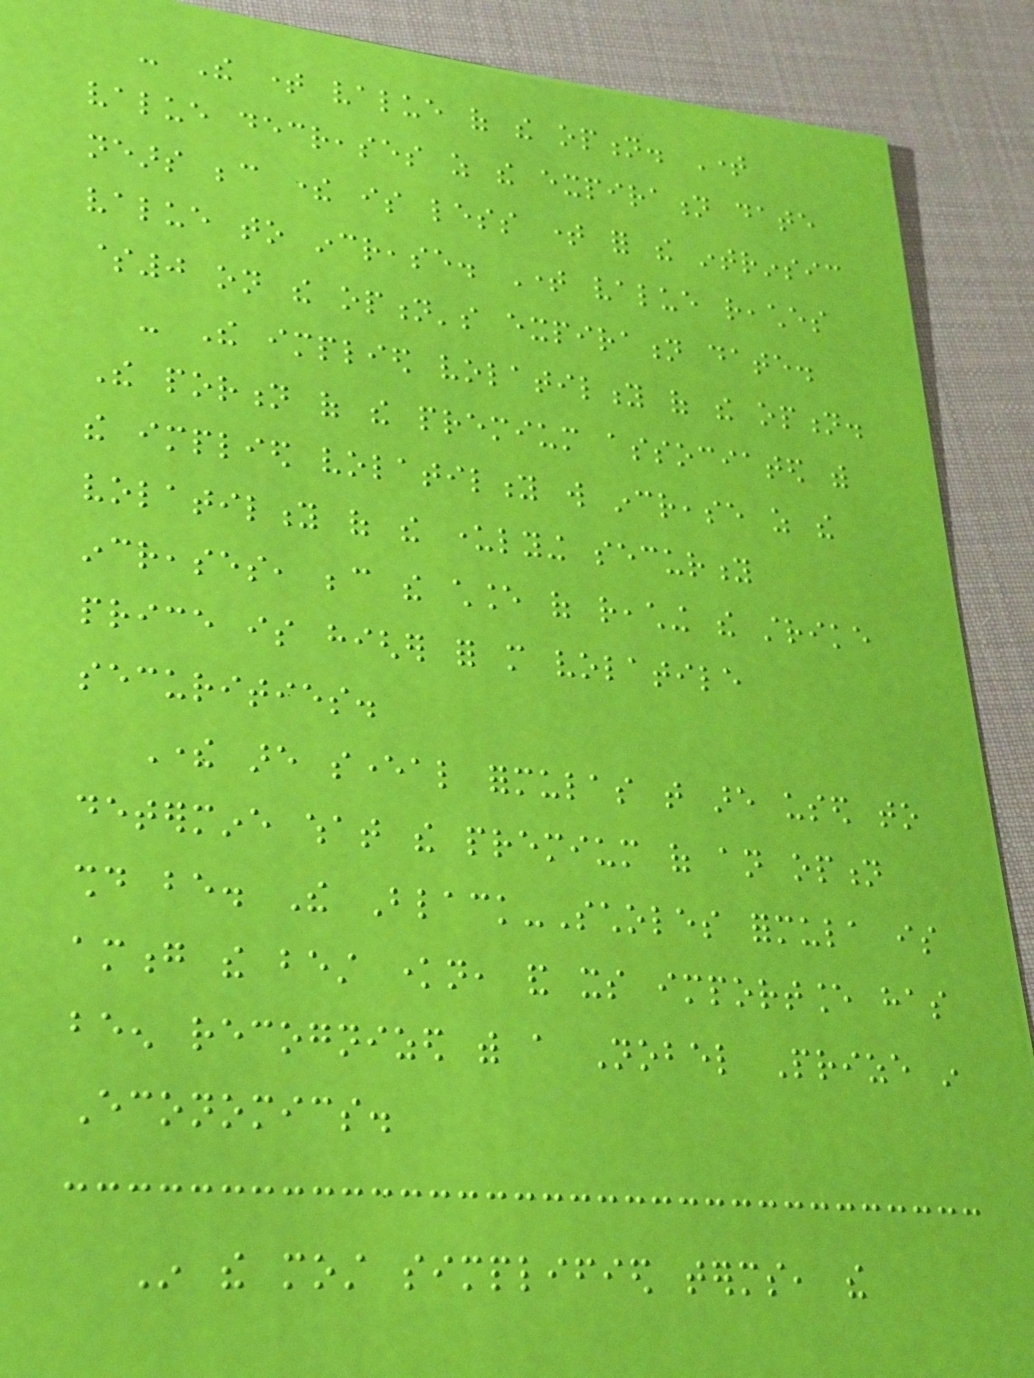- The time value of the option. Time
value decreases as the expiration date
nears because there is less time for the intrinsic
value to increase. Time value reaches
$0 on the option's expiration date.
- The implied volatility of the option.
The portion of the premium associated with
the implied volatility will increase as the
volatility of the underlying security
increases, because the chance of reaching the strike
price is higher for more volatile
securities.
There are several formulas that are used to
determine what the premium of an option
should be. The Black-Scholes formula is
among the best known, and its importance has
been recognized with a Nobel Prize in
Economics.
In the most simplified terms, the
